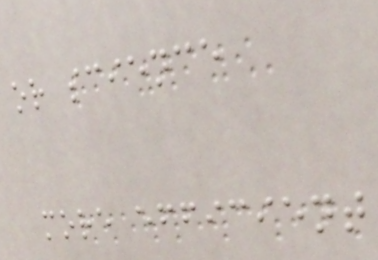or science
more efficient
